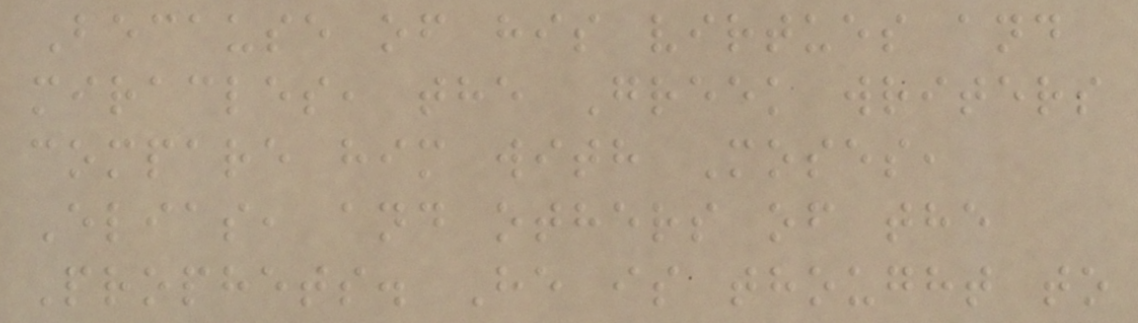Because of his virtues and
miracles, the Greek writers
compare him with Moses,
Elias, and others of the
Prophets. He is thought to
